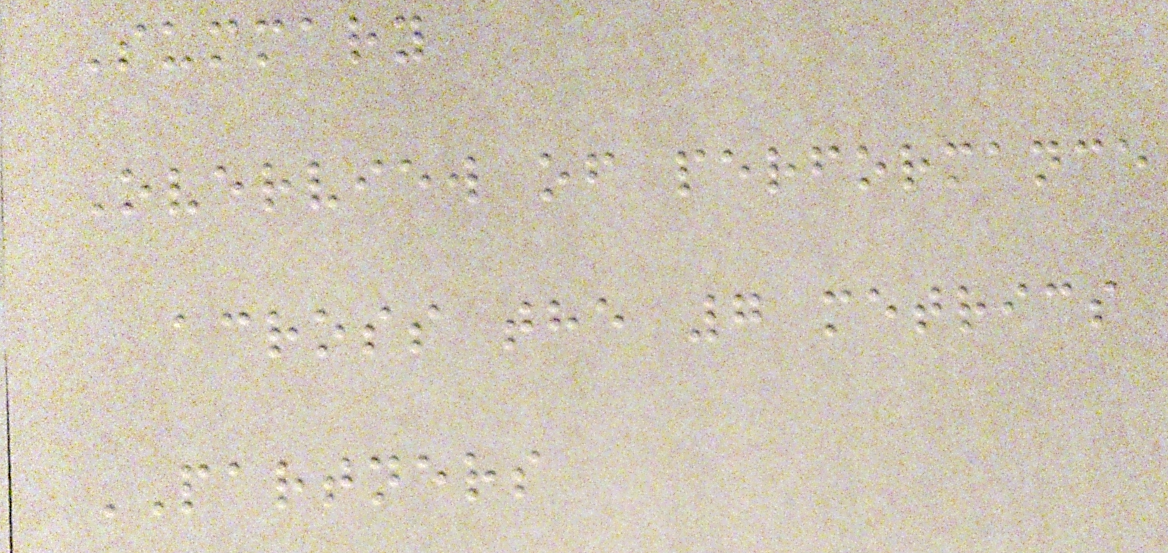Summary
Overview of performance
across the 7 metrics
PARTNERS
